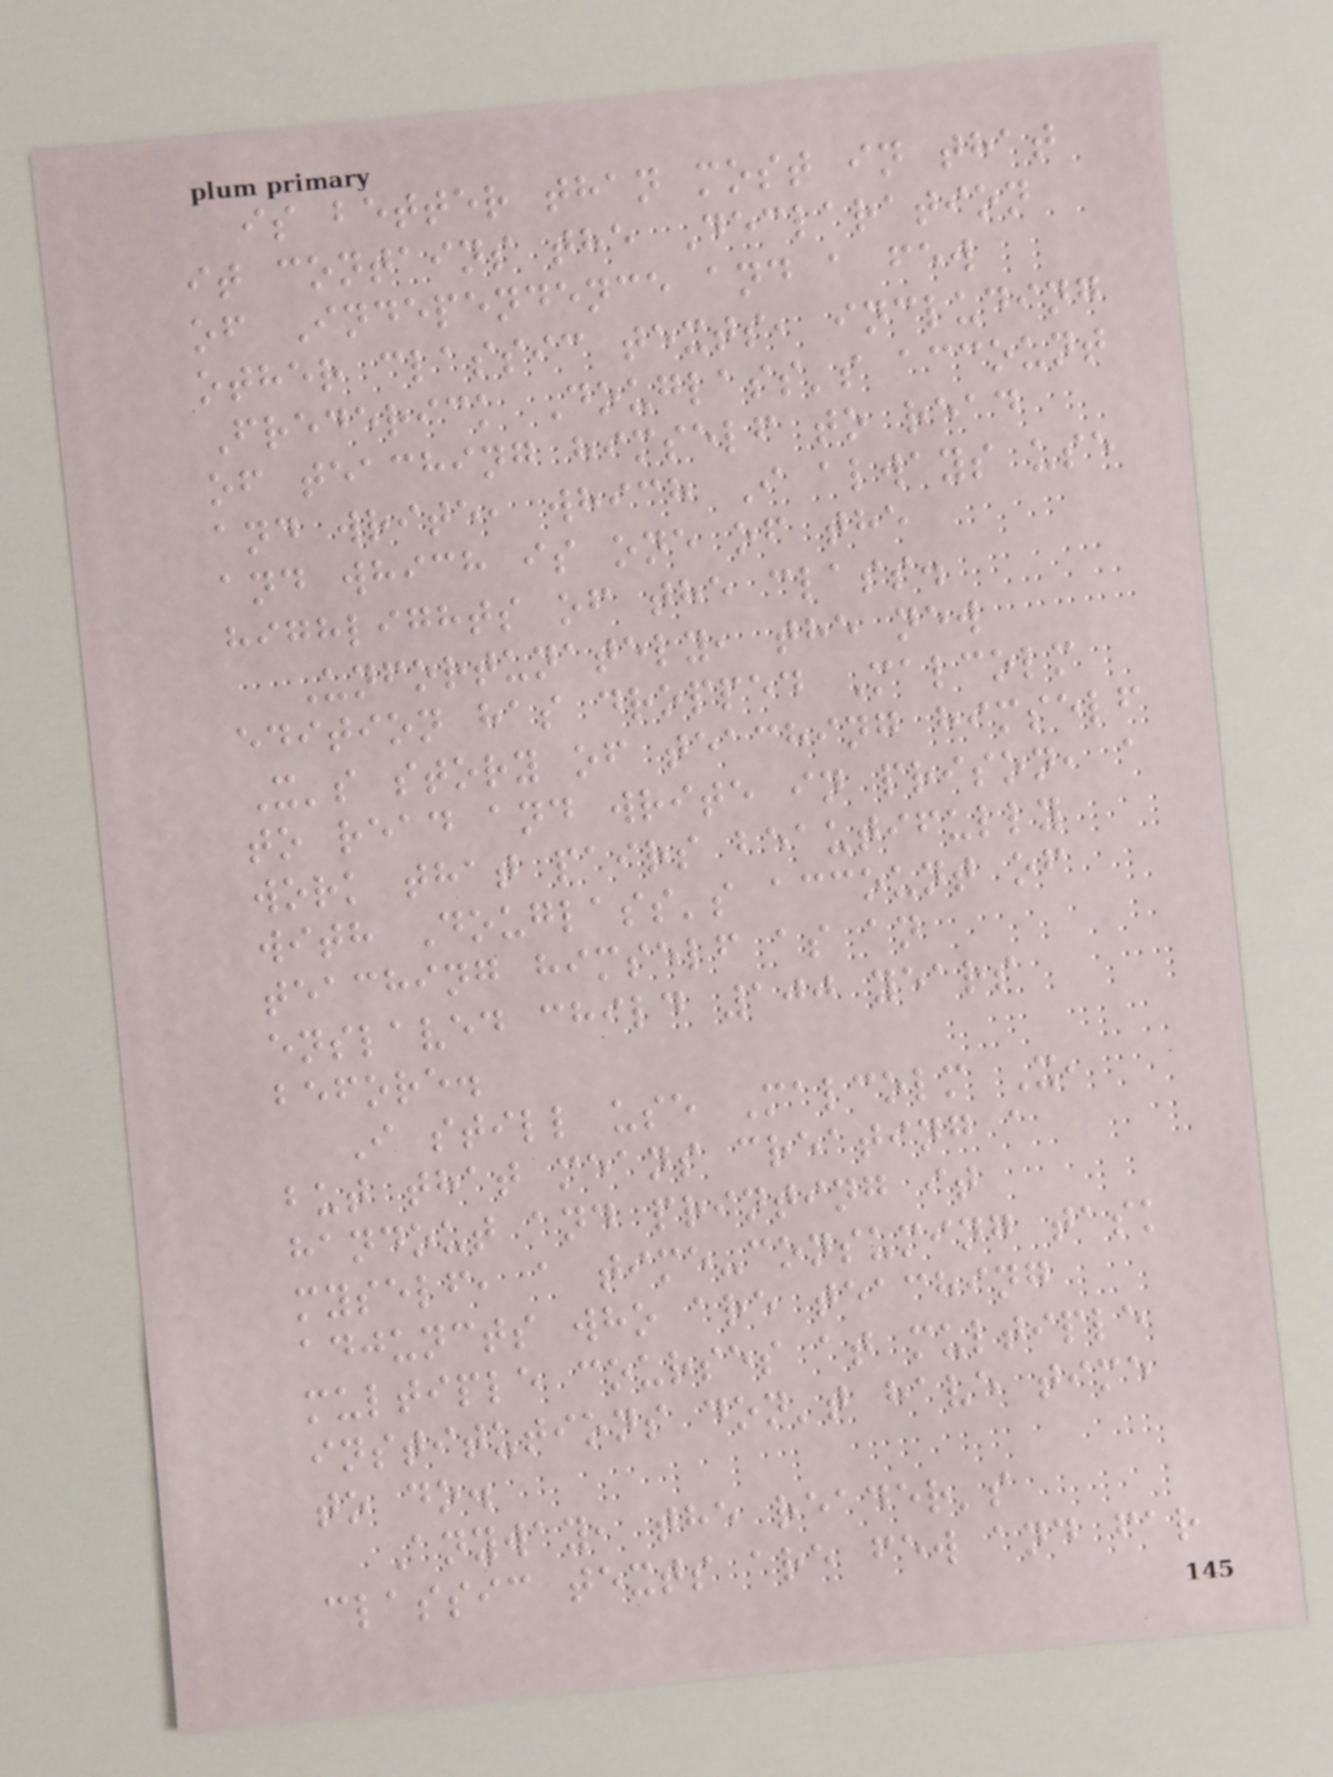is better than most in that
it contains the Declaration
of Independence and a few
other classic texts, including
Frederick Douglass's account
of teaching himself to read
and write, which I always use
and which is one of the
highlights of the class.
Unfortunately, the new
edition has dropped Malcolm
X's story of teaching himself
to read and write in prison, a
work that pairs beautifully
with Douglass's account of
teaching himself as an
enslaved child 100 years
before.
I still use Malcolm X,
but that means creating a
handout and printing it
myself, a time-consuming task
adjuncts who are teaching
multiple courses at multiple
institutions don't have time
to do.
Anyway, the reader's
classic texts are few and far
